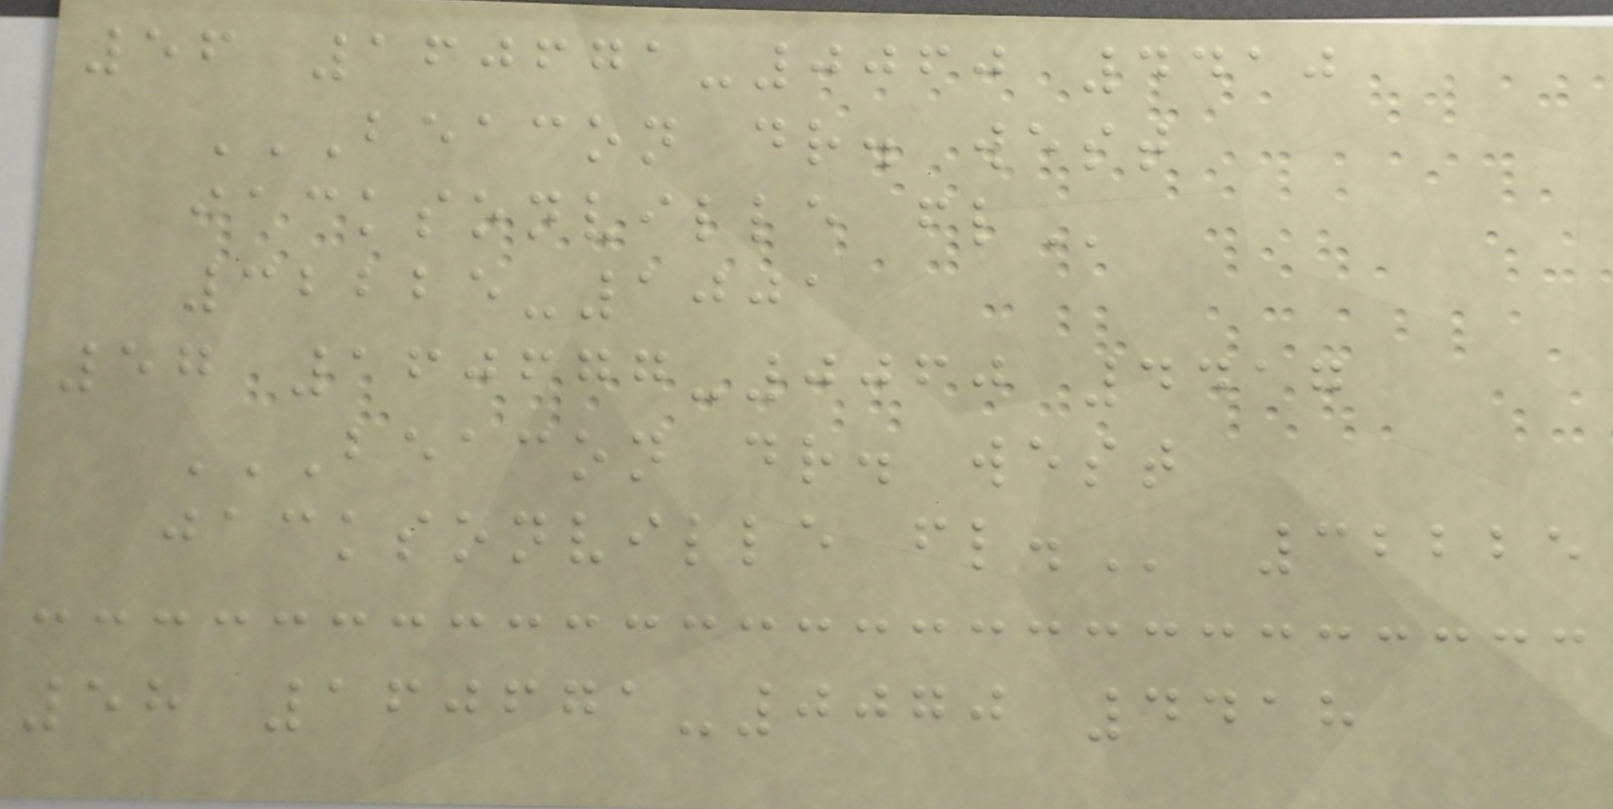56 160671-0060 4410
BEACON DR. WEST
JACKSONVILLE FL
32225-1001
57 160677-0060 4417
BEACON DR. WEST
JACKSONVILLE FL. 32225
58 160671-0070 4418
